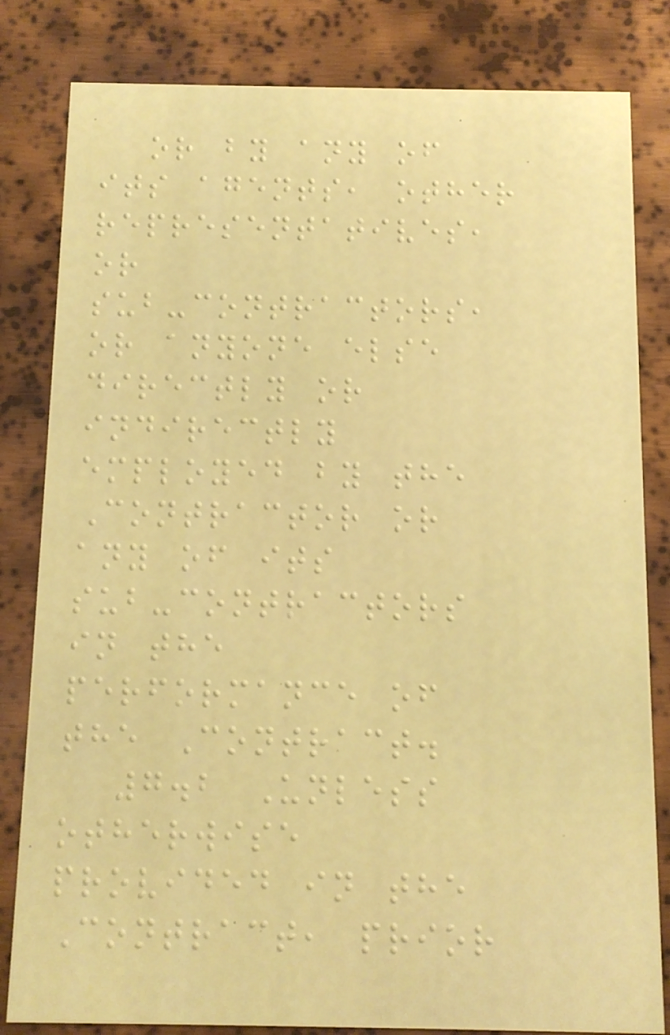or by any of
its agents, other
representatives,
or
sub-contractors,
or anyone else
directly or
indirectly
employed by the
Contractor or
any of its
sub-contractors
in the
performance of
the Contract.
7.2 Unless
otherwise
provided in the
Contract, prior
